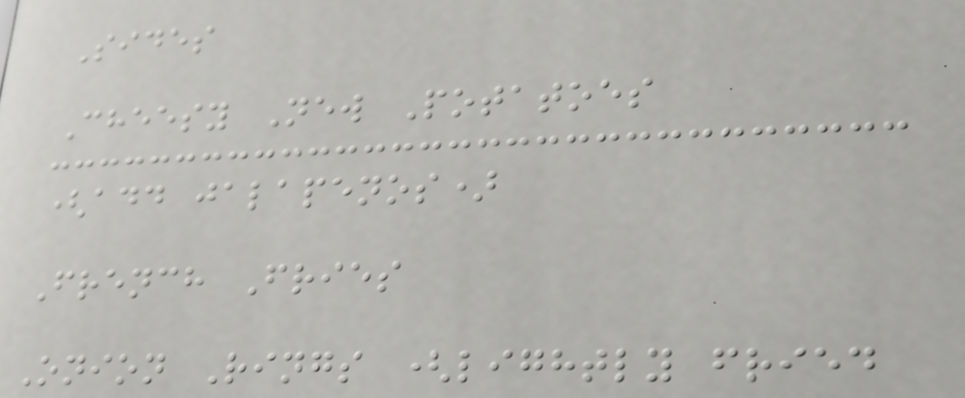Sides
Cheesy New Potatoes
(add jalapenos)
French Fries
Onion Rings (lightly fried
